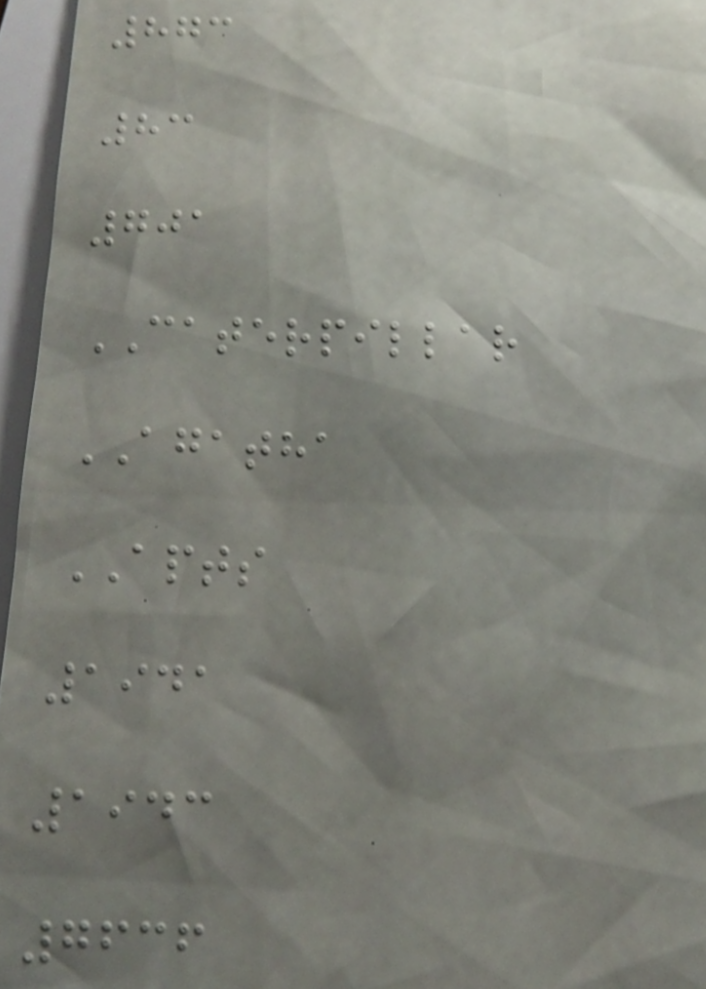873
83
701
CATERPILLAR
AGATHA
APTS
1941
1943
7636
